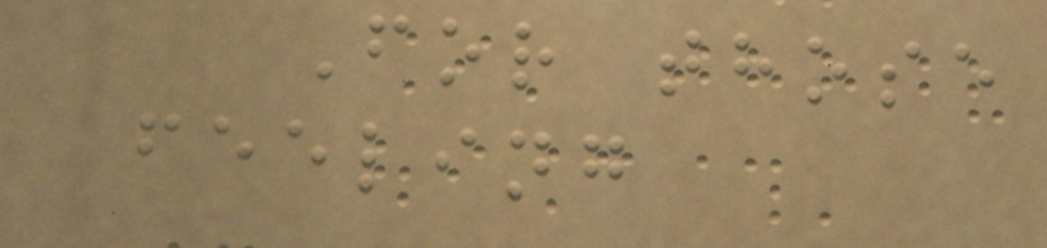For those
feeling
